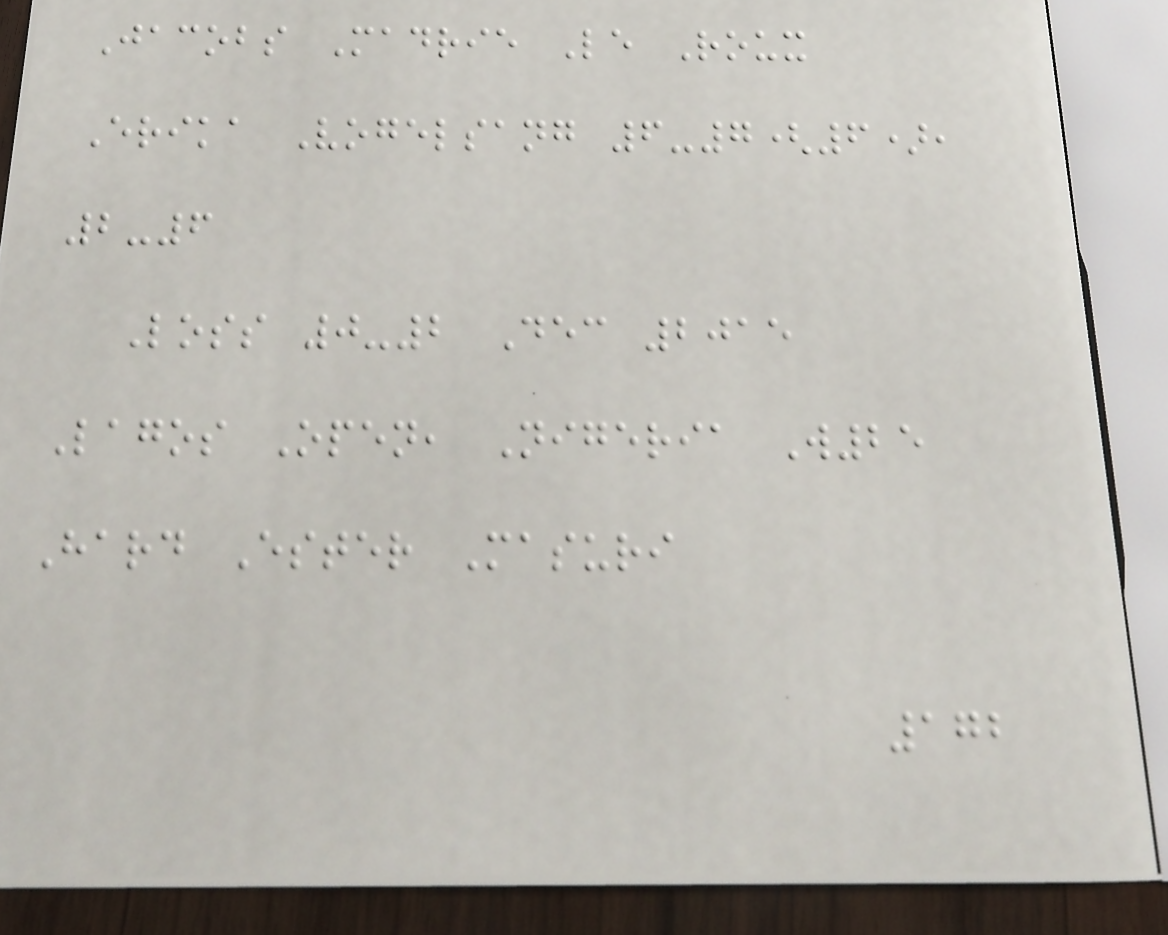Jacobs Madrie Le Roux
Erika Vogelsang 6-7(6),
2-6
Loss 0-2 Dec 2015
Lagos Open, Nigeria W25
Hard Ester Masuri
172
